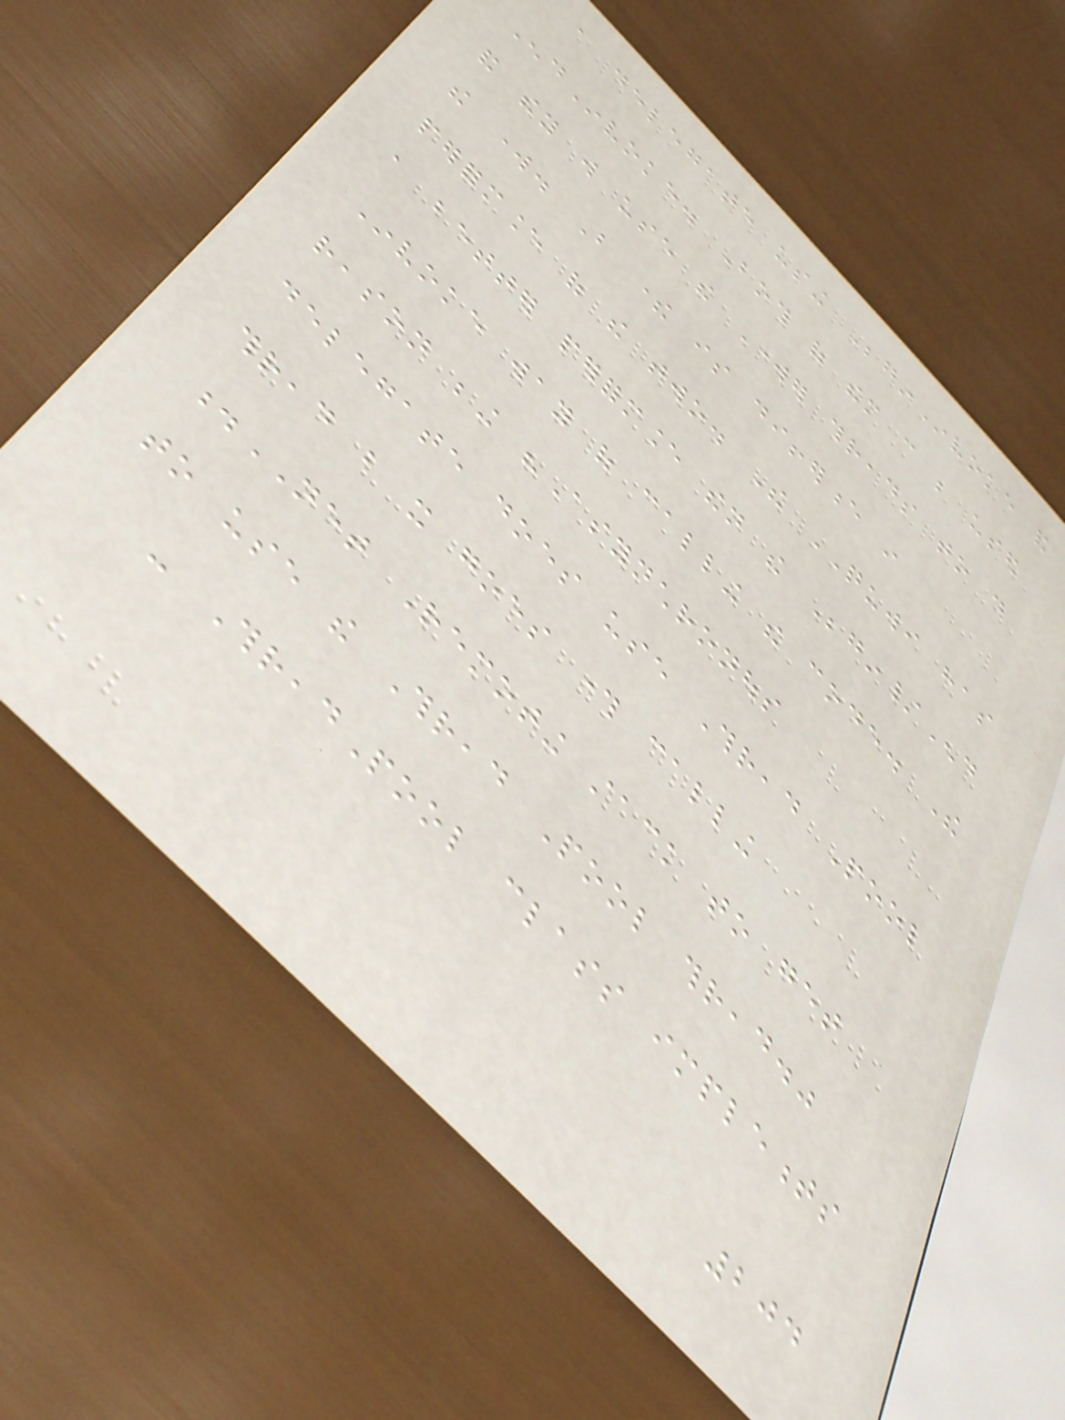a delegate using BeginInvoke and
EndInvoke. Both of them can be used
and they will use the Worker threads to do
the work. But there is difference in
performance of the two. The QUWI has
a better performance then the Begin/End
Invoke way of calling the code. The
reason being "Asynchronous
delegate does use Thread Pool
thread but it goes through calling
.NET Remoting stack to get
to use the Thread Pool thread."
- ThreadPool class implements
204
